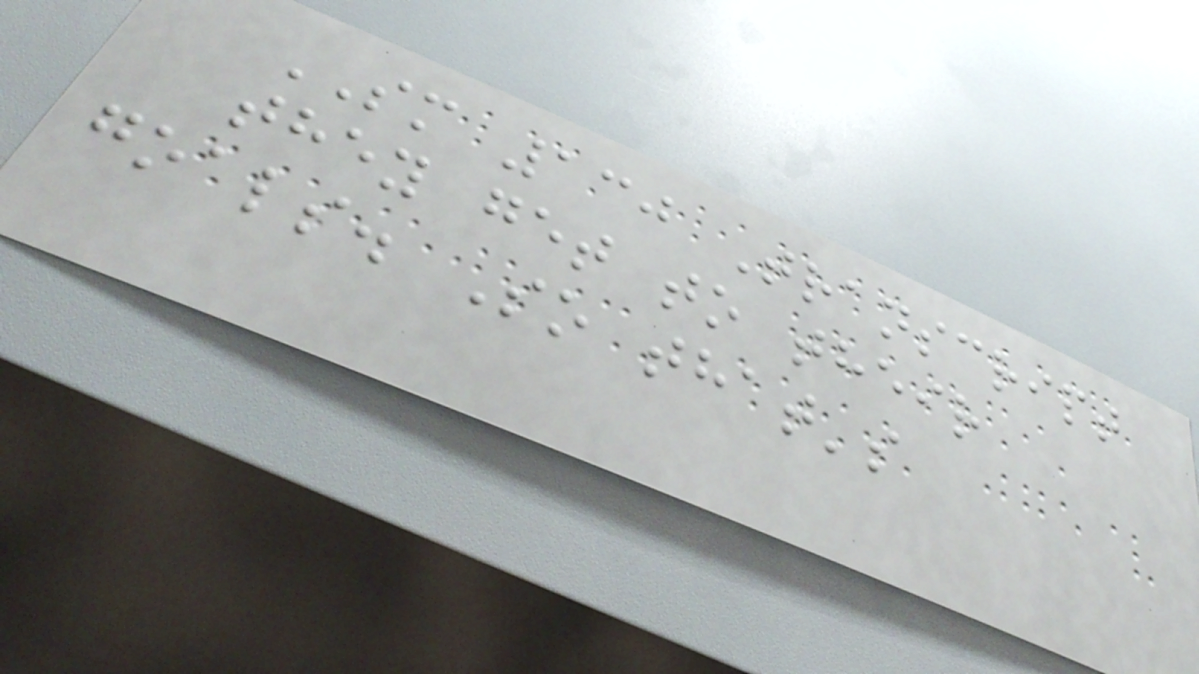SM 130 Transcript
they get to their
goals. So that's
